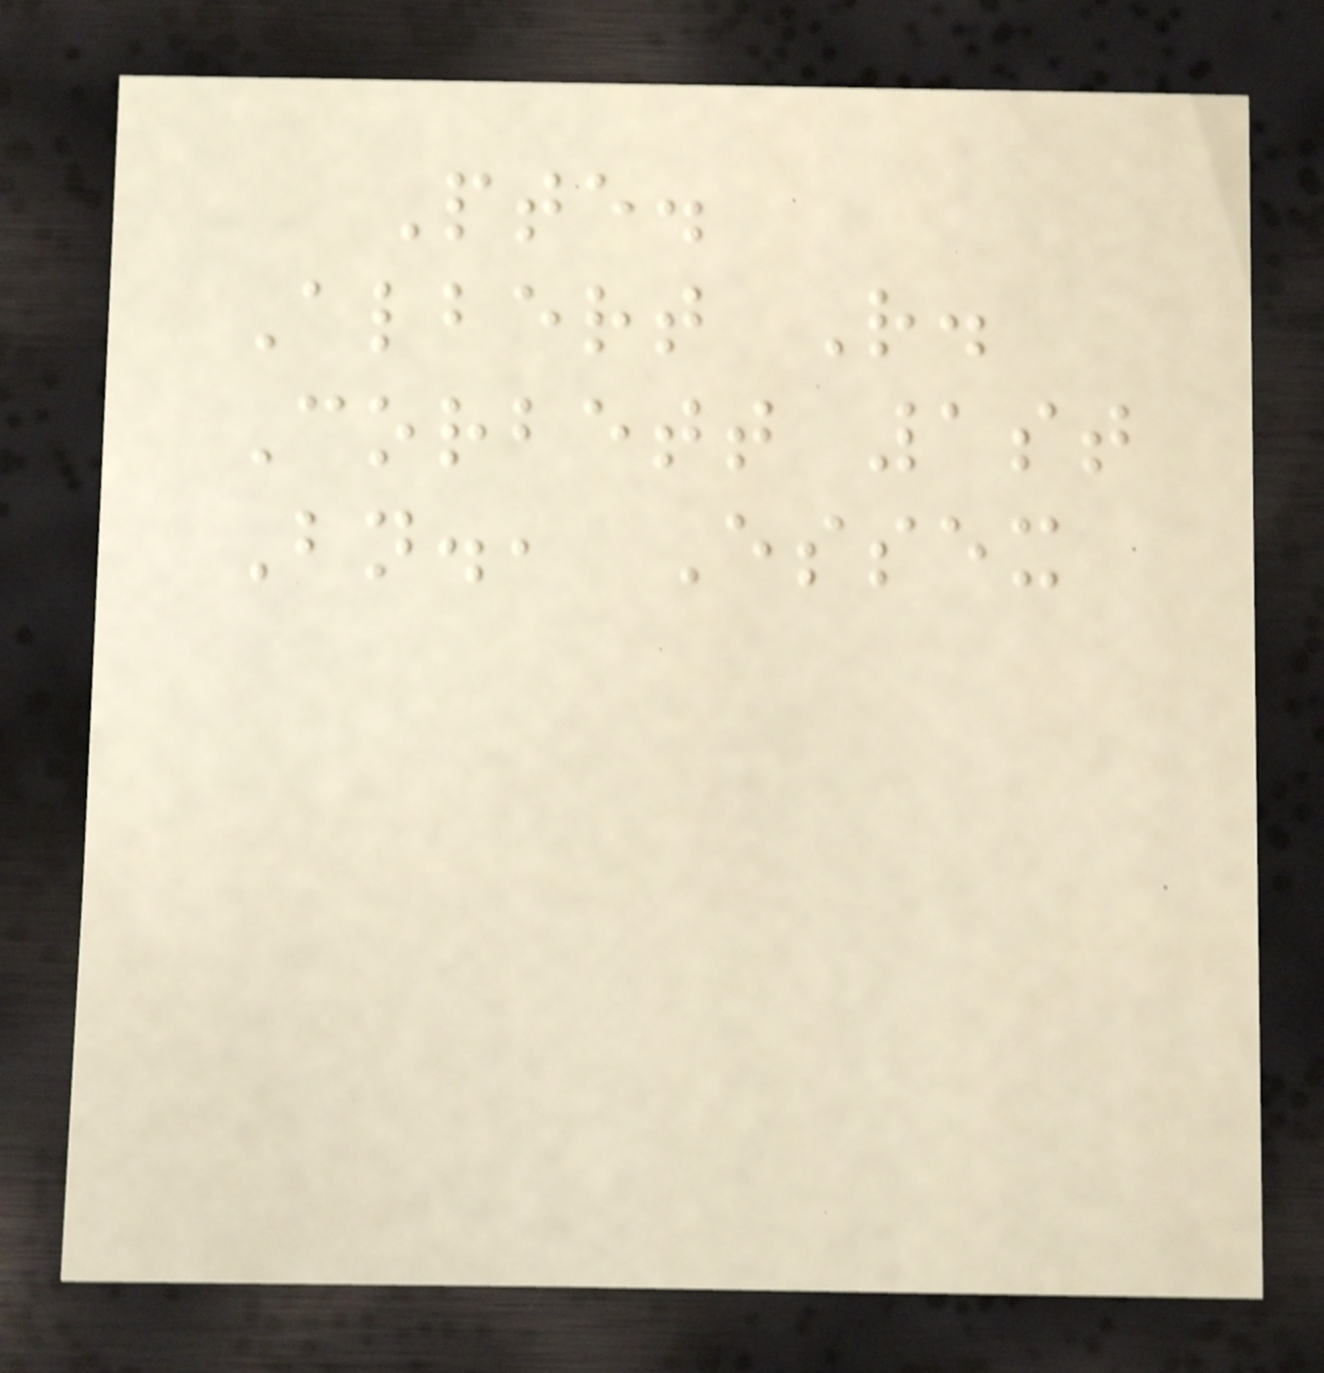Pte.
Albert R.
Corbett 1st
Bn., Essex
